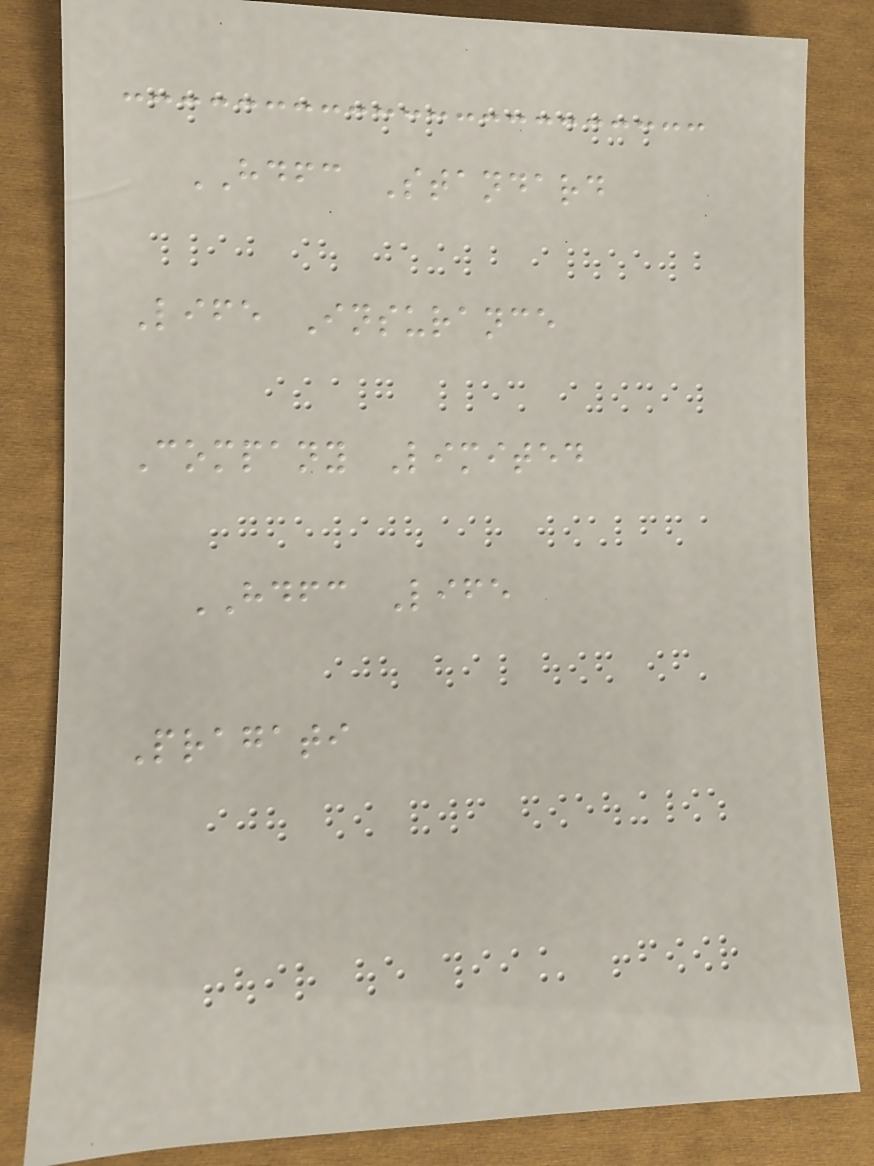HDFC Standard
Life Insurance
Company Limited
HDFC Life
Pragati
